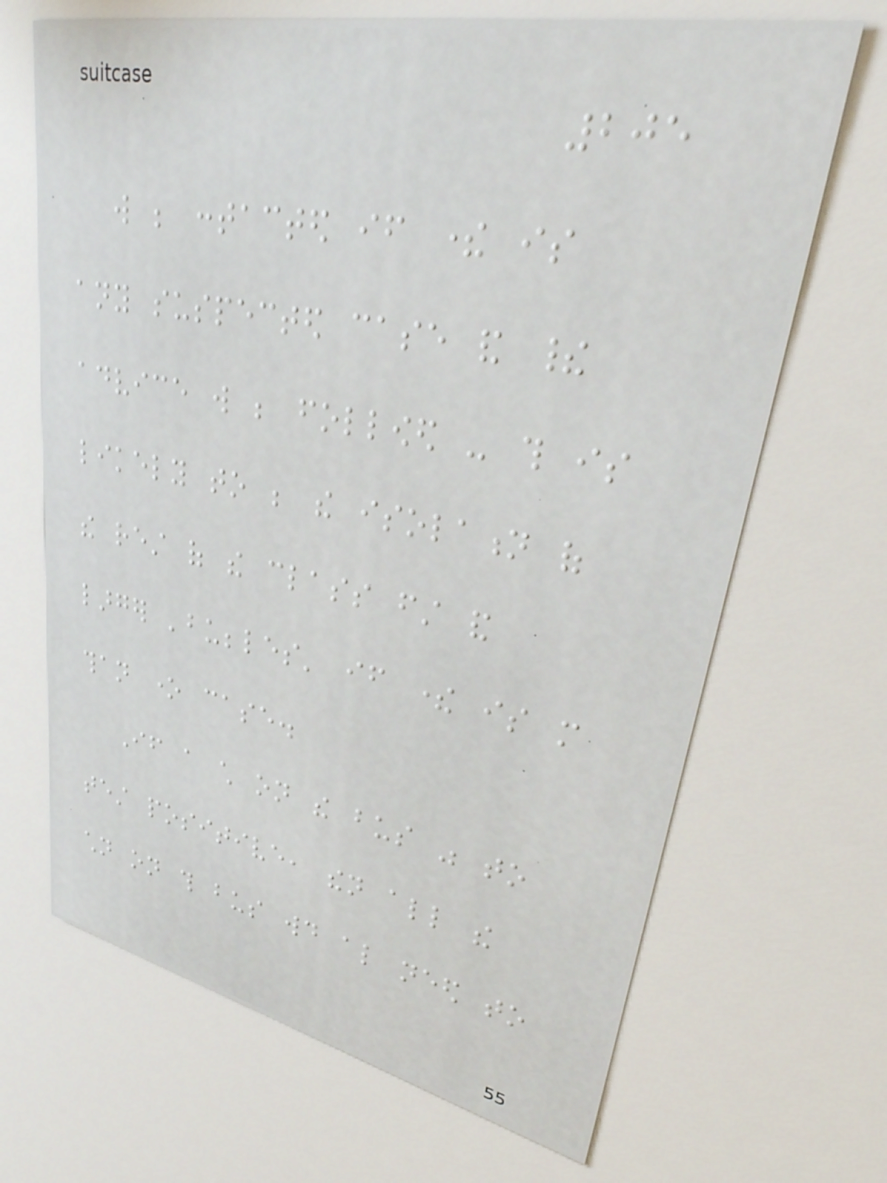205
will be contacted if there is
any suspected case and their
advice will be followed - this is
likely to be the isolation of
the rest of the class first and
larger 'bubbles' if there is more
than one case.
If a child on the bus was to
test positive, then all the
children on this bus would also need to
